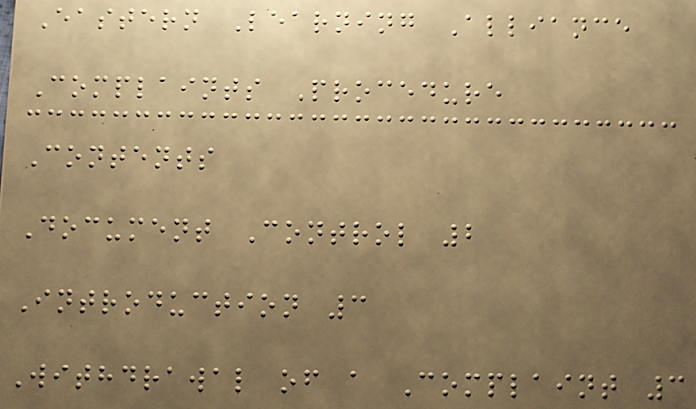Eastern Learning Alliance
Complaints Procedure
Contents
Document Control 2
Introduction 3
Withdrawal of a Complaint 3
